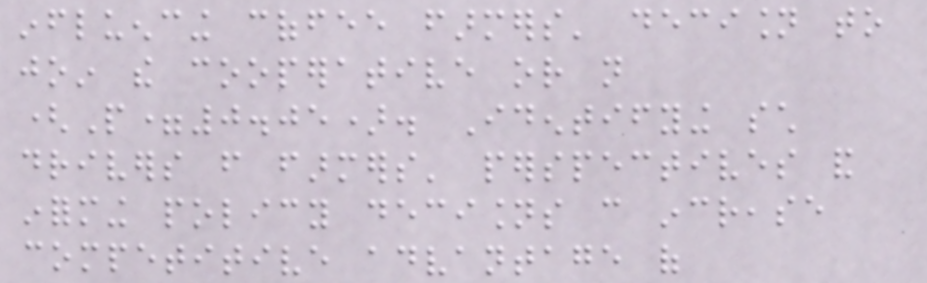influencing coffee farmers' decision to
join the cooperative or not
(P=0.05). Identifying such
drivers from farmers' perspectives and
informing policy decisions can increase
competitive advantage of
